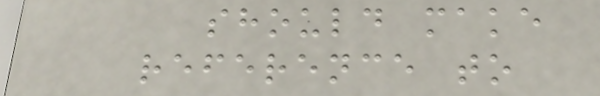should make
reference to
